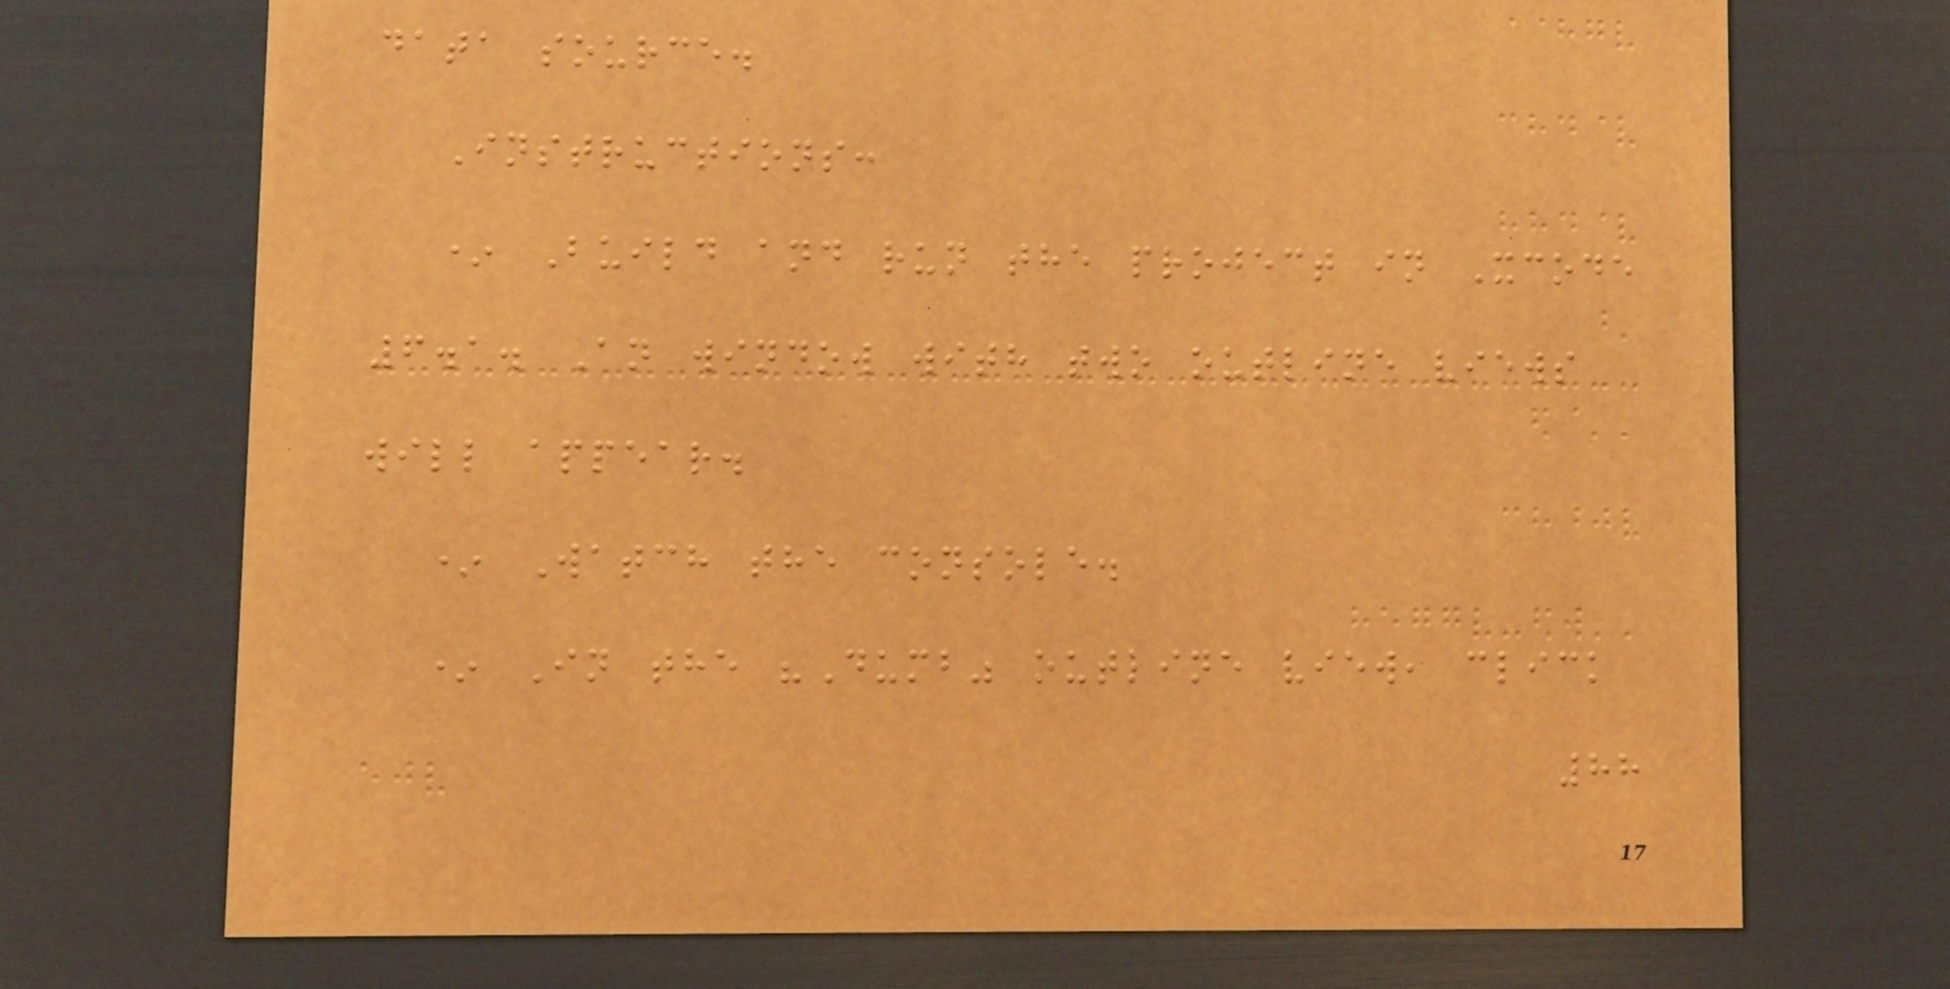data source.
Instructions:
* Build and run the project in Xcode
6.1. An window with two outline views
will appear.
* Watch the console.
* In the "Dumb" outline view, click
88
